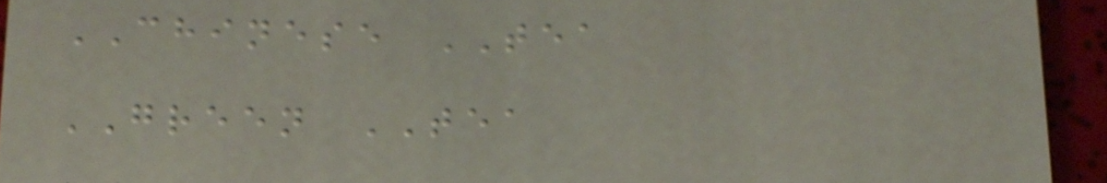CHINESE TEA
GREEN TEA
